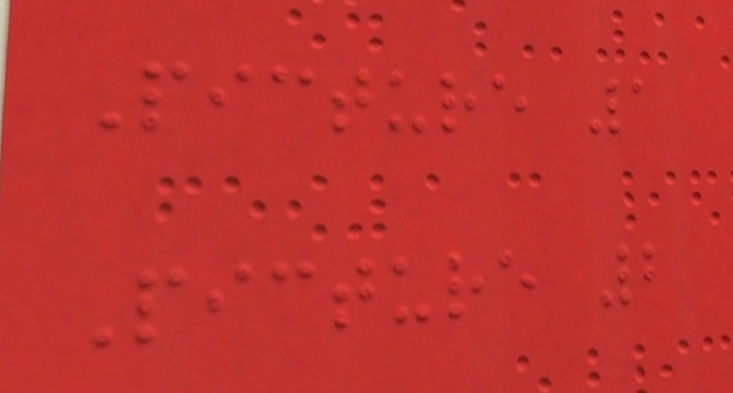Picture 1
Picture 2
